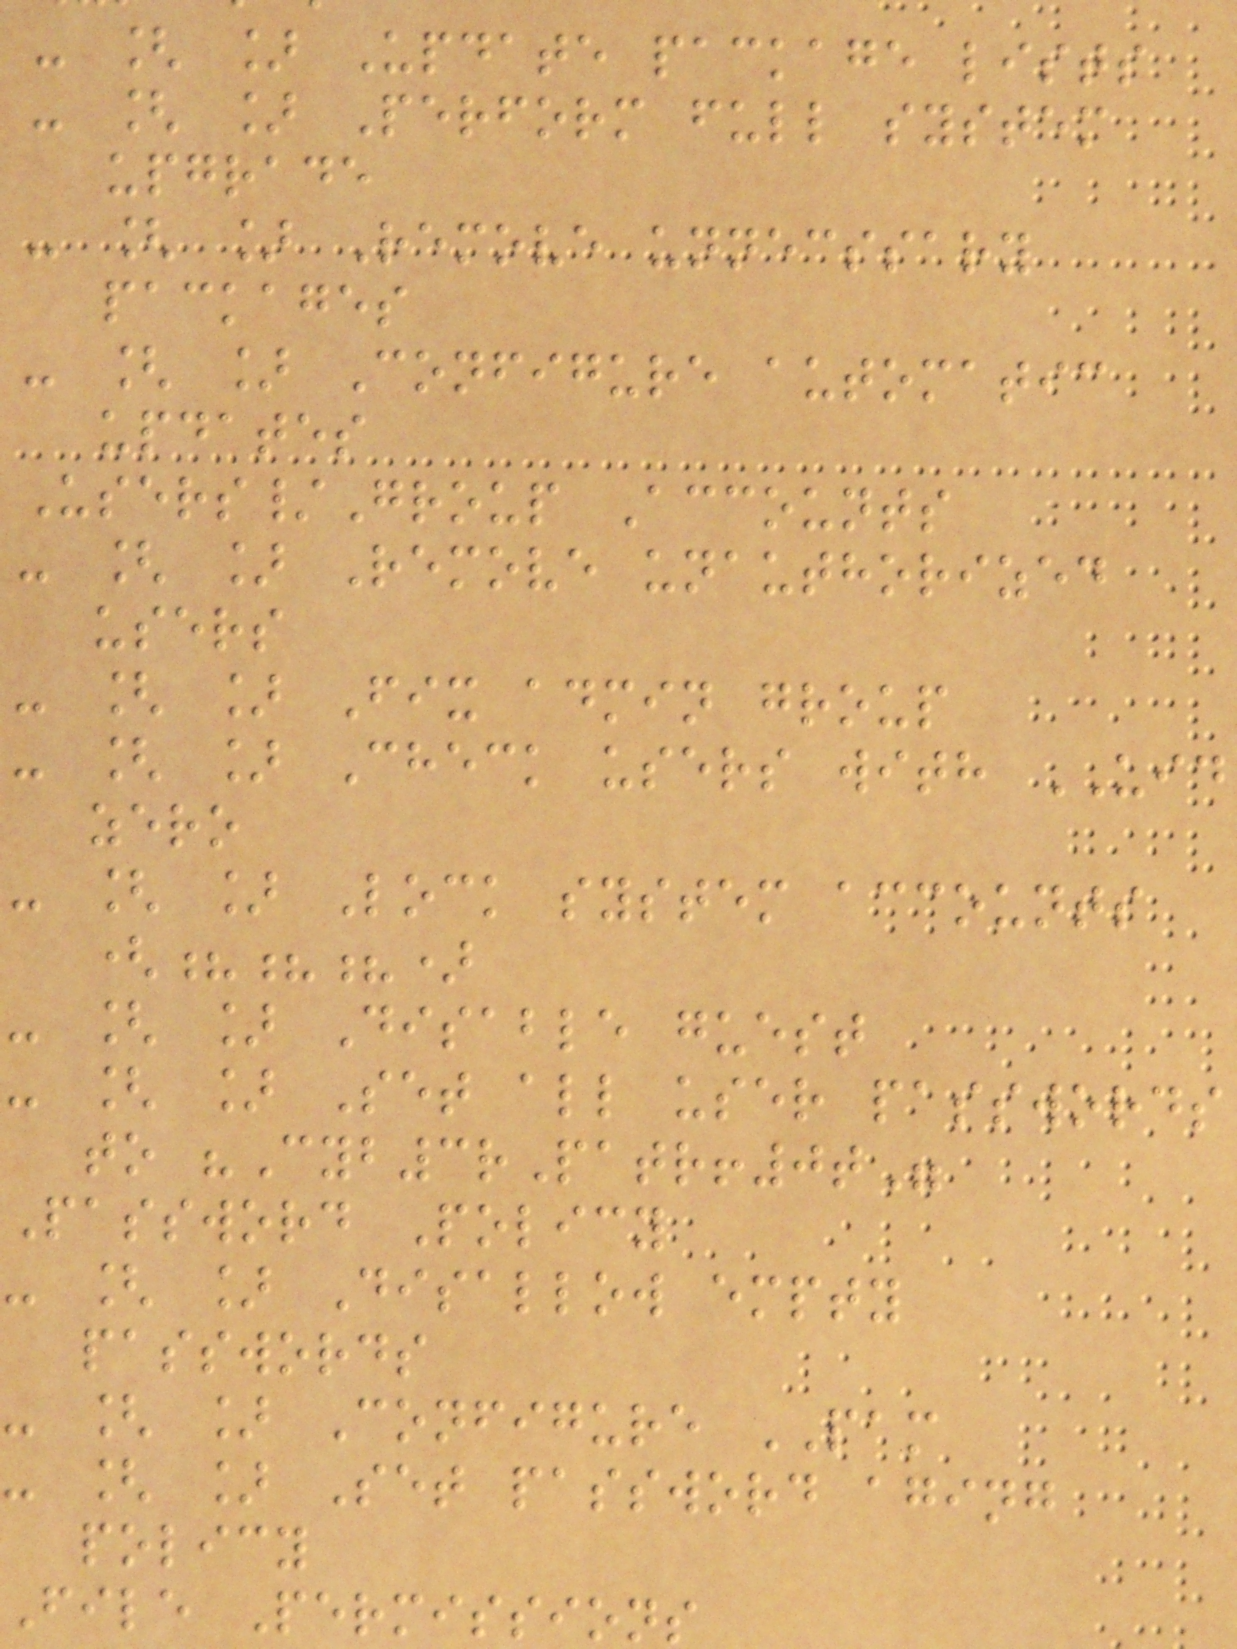- [ ] Update package lists
- [ ] Perform full system
upgrade
- [ ] Remove unnecssary
packages
- [ ] Configure automatic
updates
Users/Group Accounts
- [ ] Remove unauthorized
users
- [ ] Fix admin group
- [ ] Check users with UID
zero
- [ ] Lock system accounts
(???)
- [ ] Disable guest
- [ ] Set all user passwords
to "Cyb3rPatr!0t"
Password Policy
- [ ] Disallow empty
passwords
- [ ] Configure PAM
- [ ] Set password aging
policy
File Permissions
